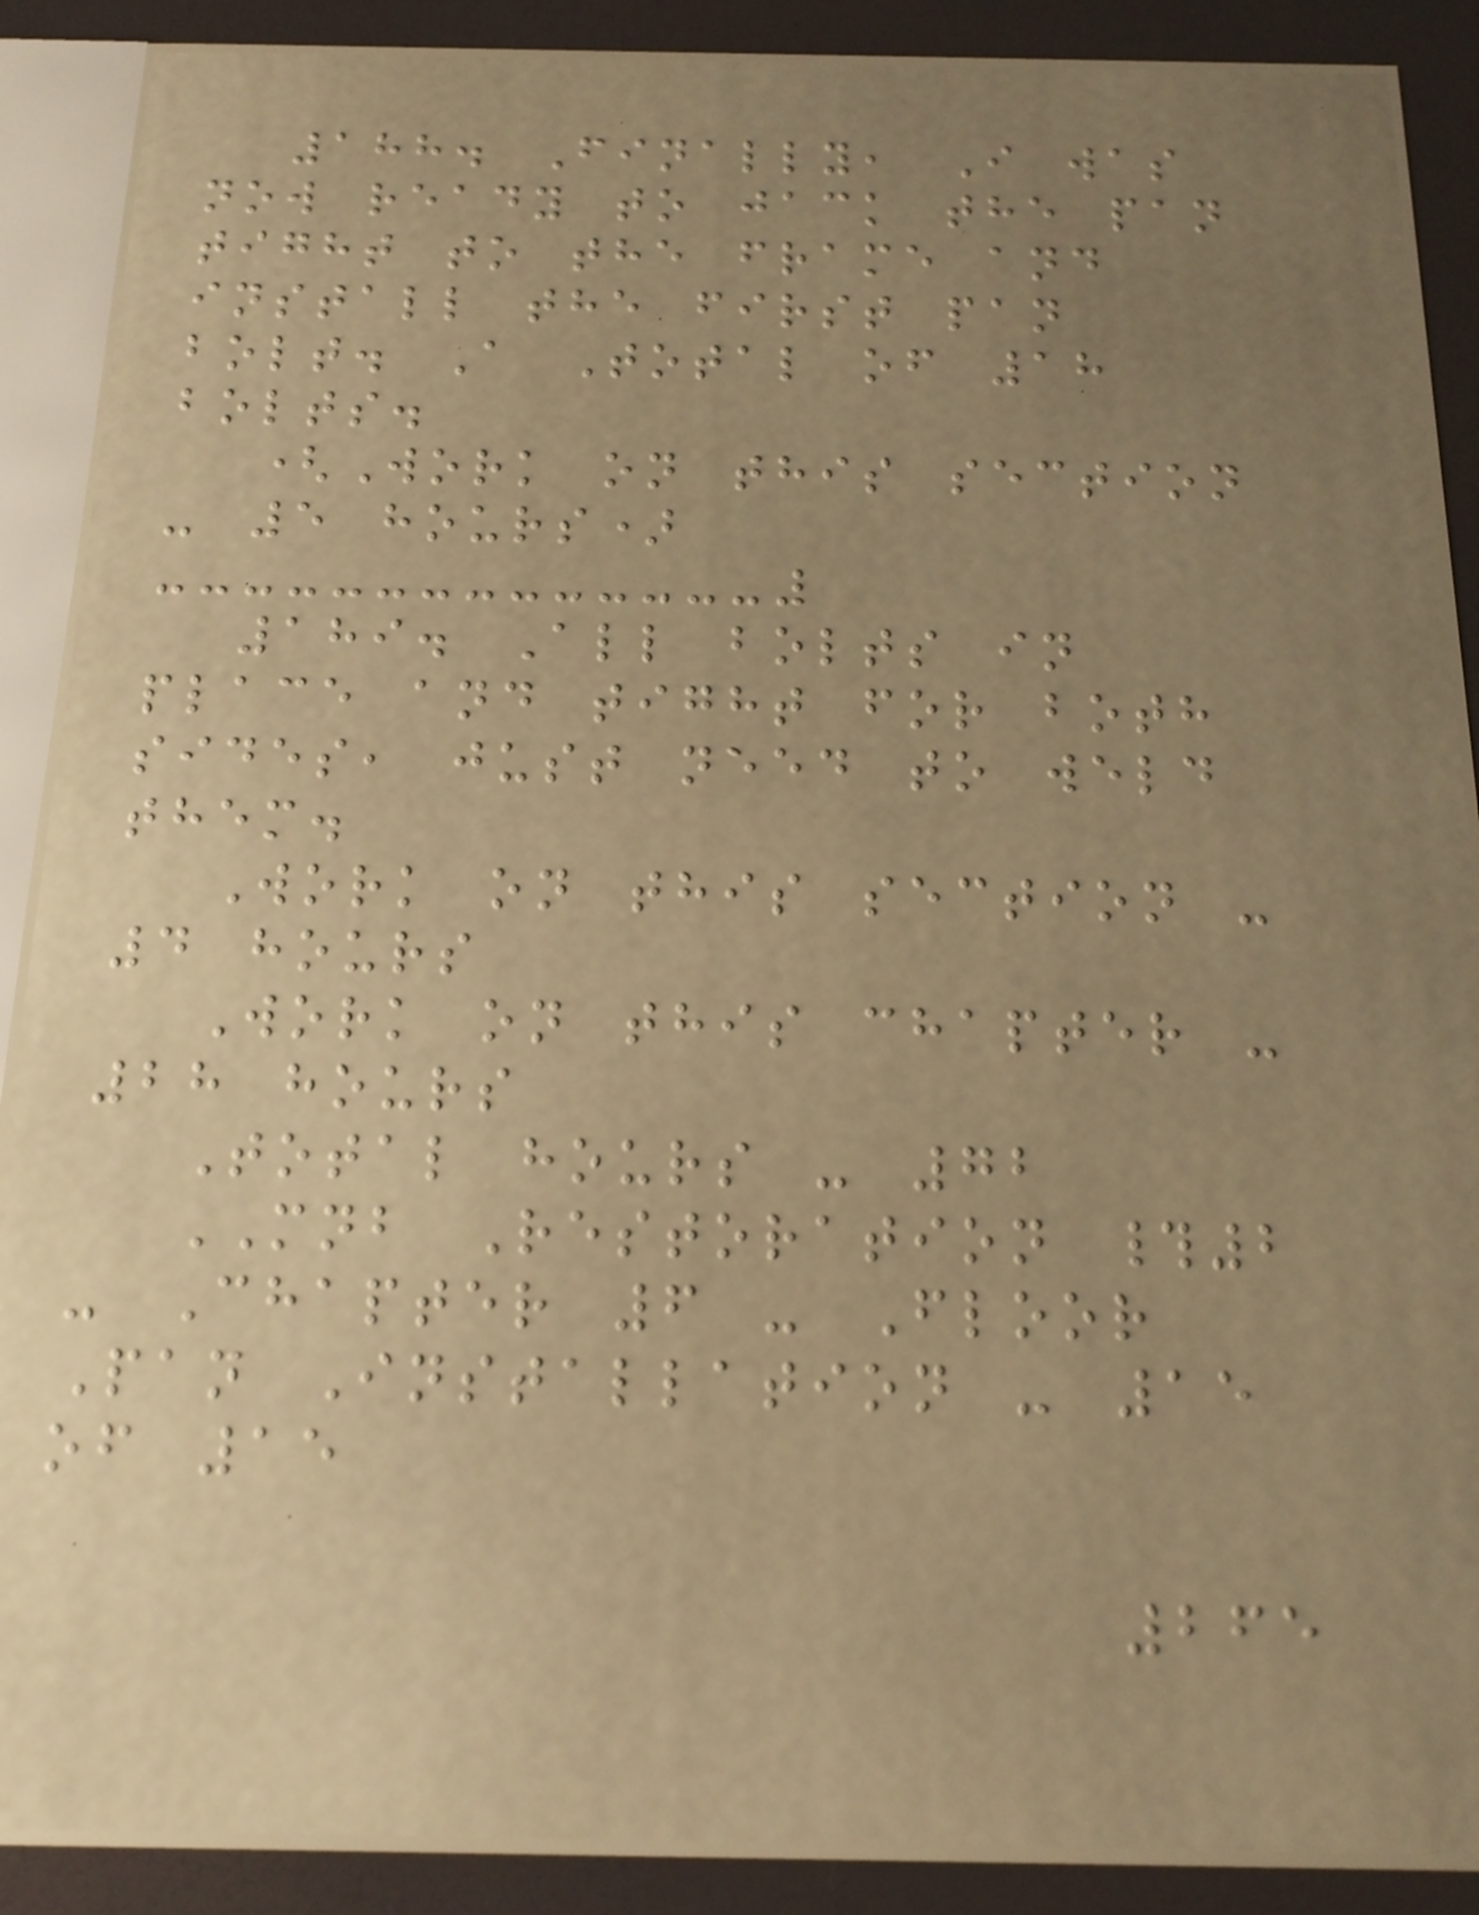188. Finally, I was
now ready to jack the pan
tight to the frame and
install the first pan
bolt. A Total of 18
bolts.
(Work on this section
- 5 hours)
189. All bolts in
place and tight for both
sides, just need to weld
them.
Work on this section -
4 hours
Work on this chapter -
28 hours
Total hours - 72
MNB Restoration #2
- Chapter 6 - Floor
Pan Installation - 15
of 15
265
